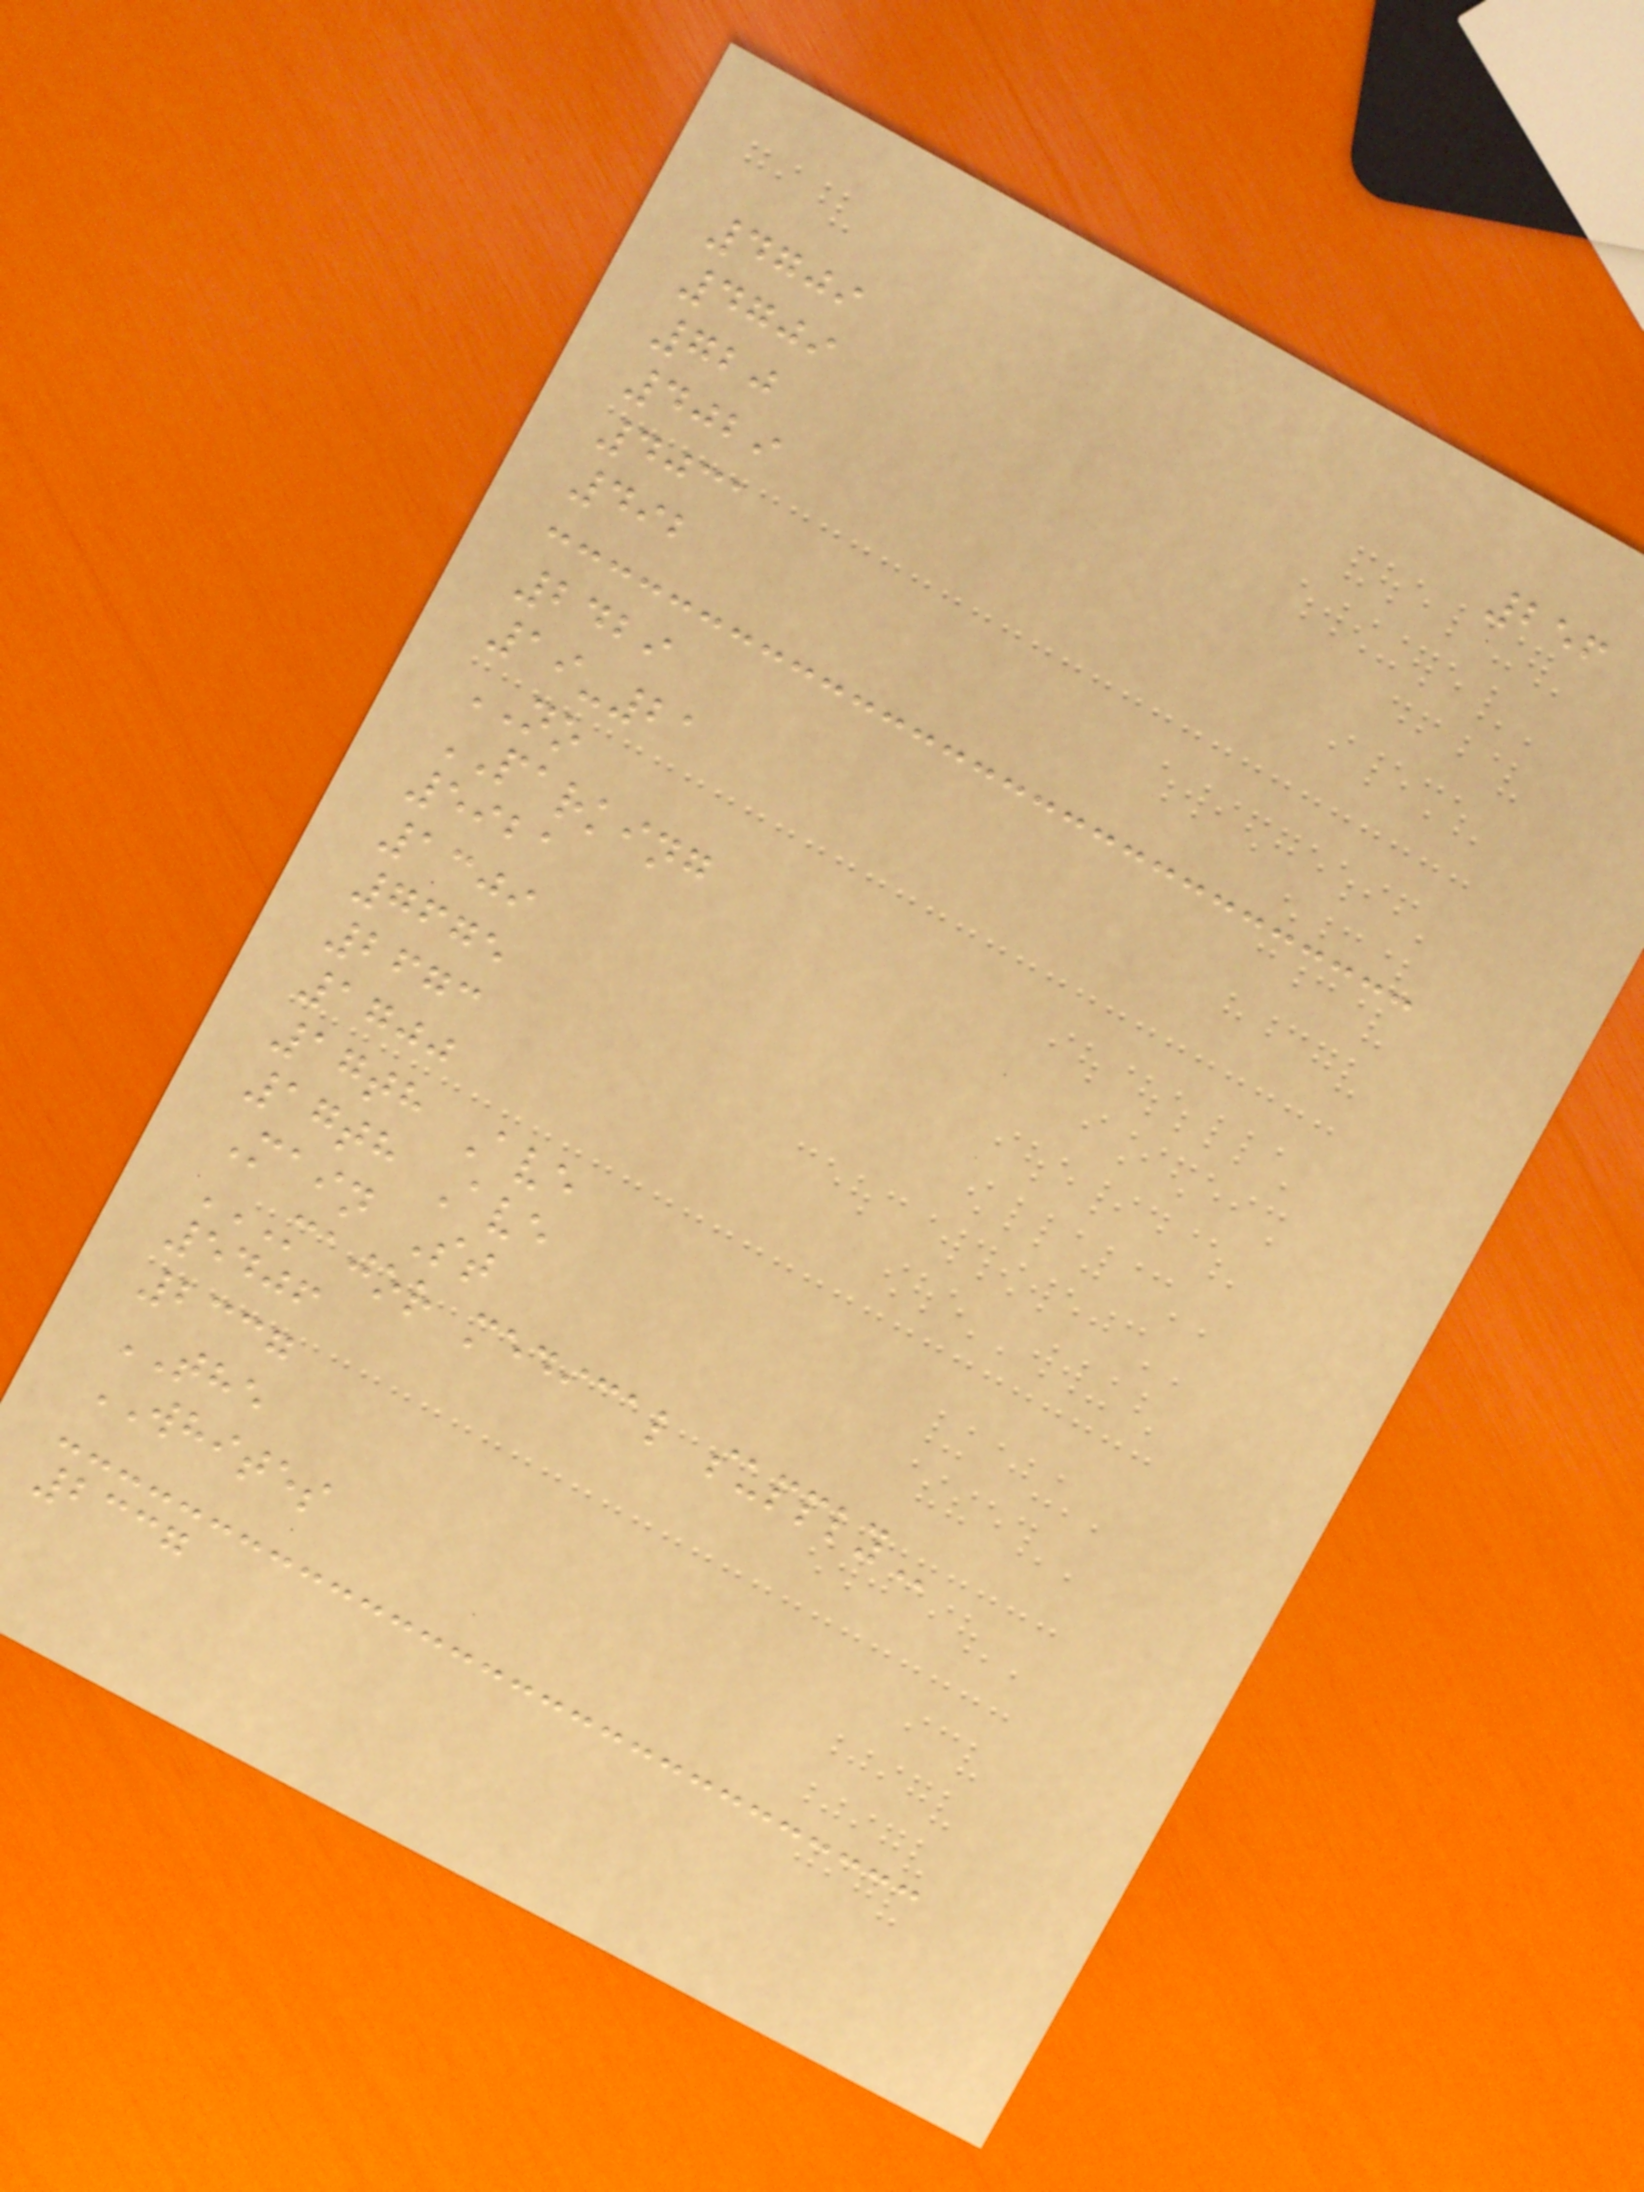256
4709
4709
720
4029
4031
492
2429
19-21
NO
PARKING
5921
1309
7675
2673
1700
17th Ave
17th Ave
Main St
MAJOR MEDICAL SUPPLY
5406
2337
THE
WHITES
2337
